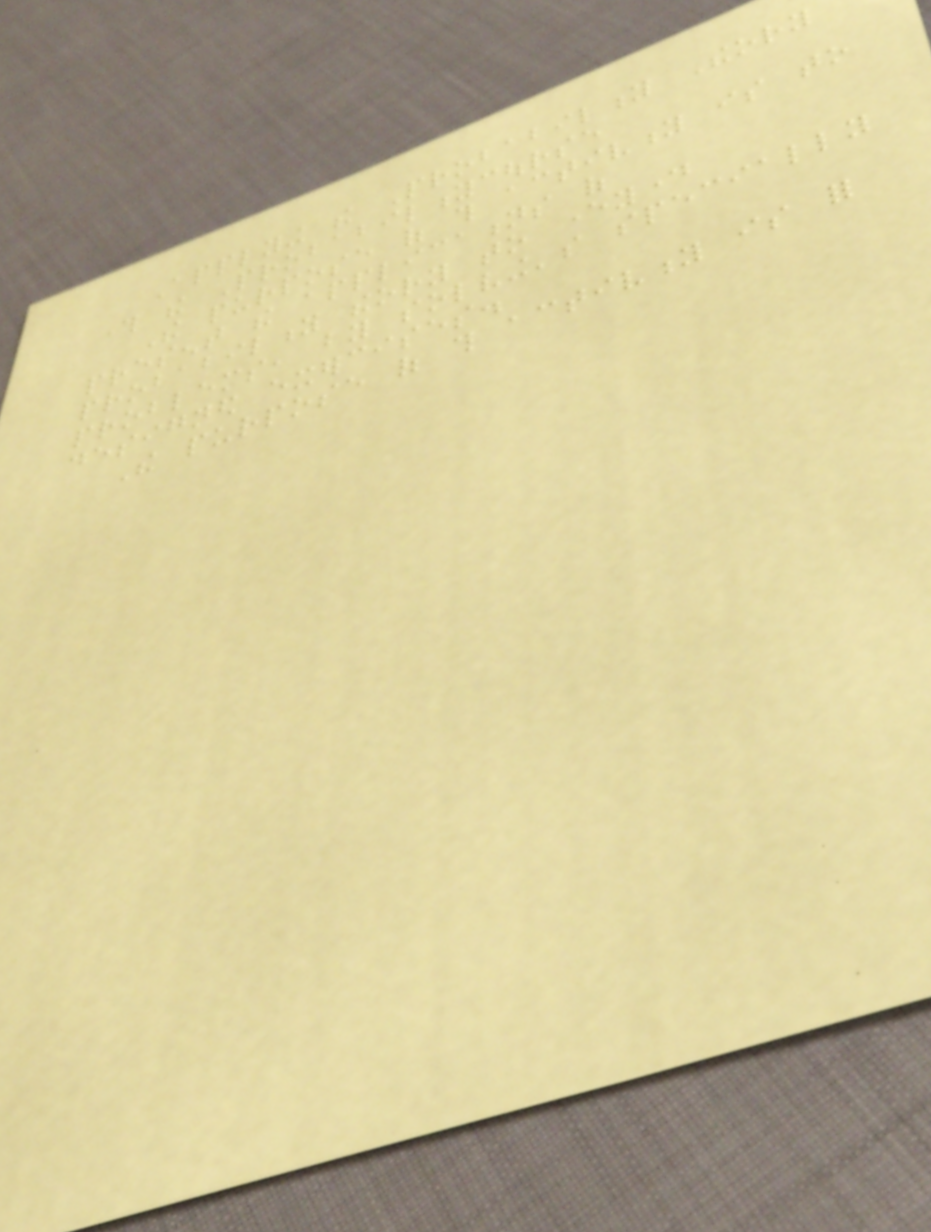Applying the Probability Theory
through the Probabilitycourse
The purpose of this activity is to
present the applications of
probability theory to everyday
problems, by solving's specially
designed exercises.
The purpose of this activity is for
